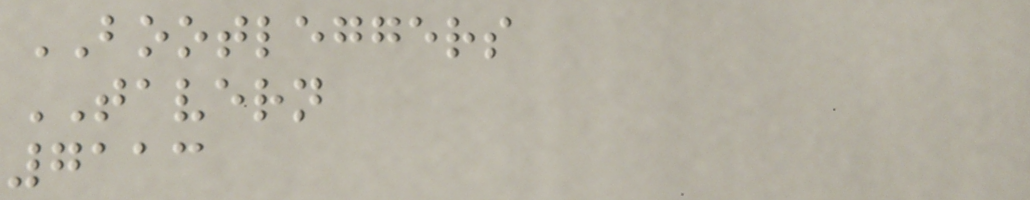BOOTLEGGERS
TAVERN
7113
